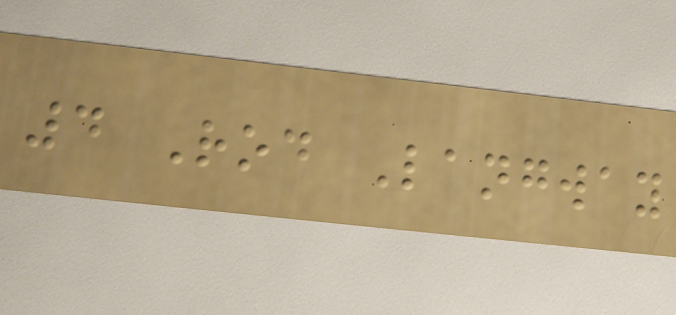4 Rod Langway
